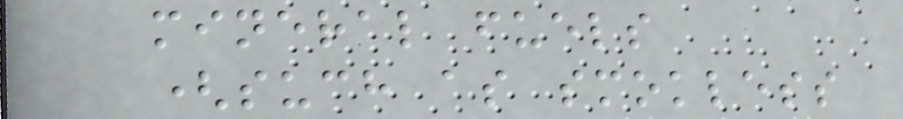mineral fuels
(such as smokless
